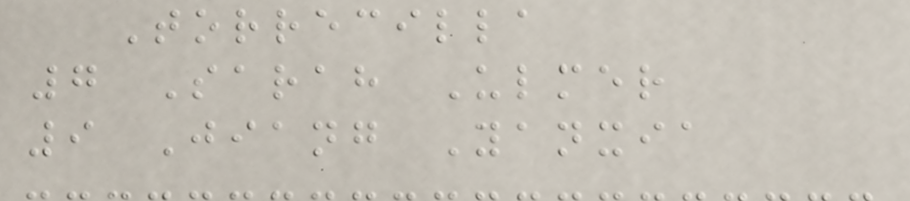Torrecilla
7 Sarah Ulmer
9 Jiang Yanxia
